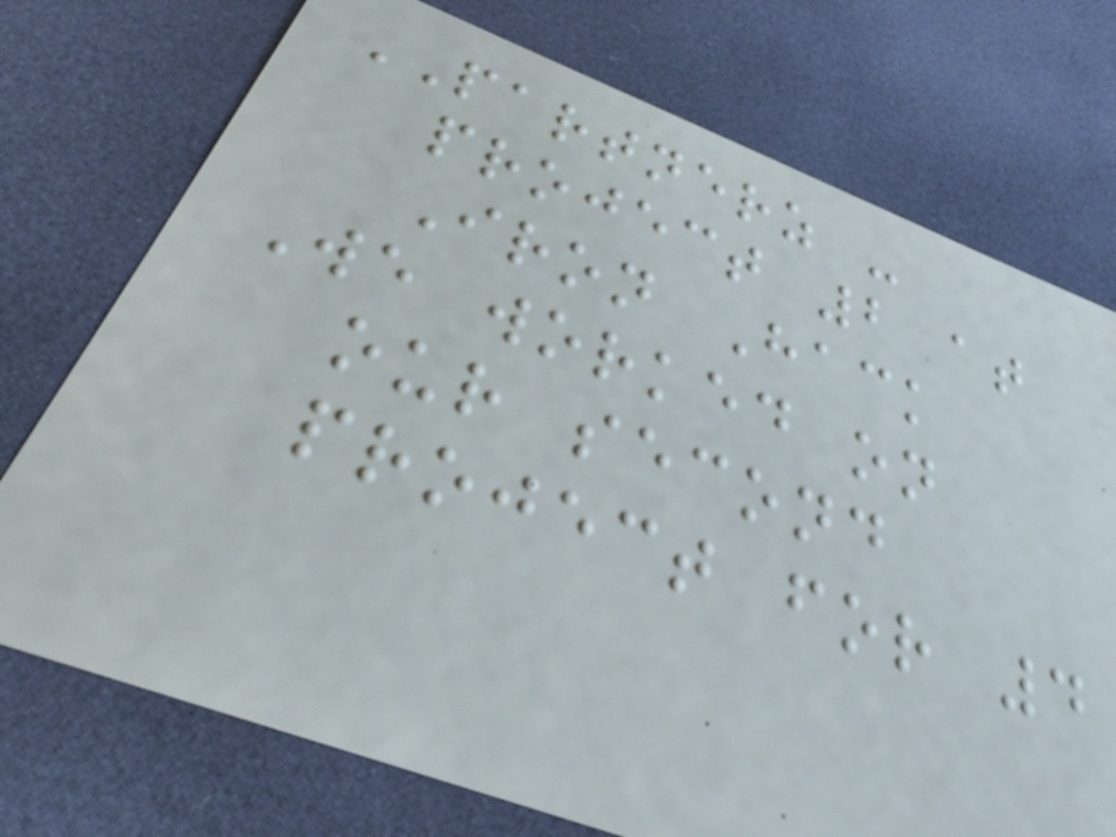PARTNERZ -
project 2 at
Iron Hack
We worked on
our second
project for 4
